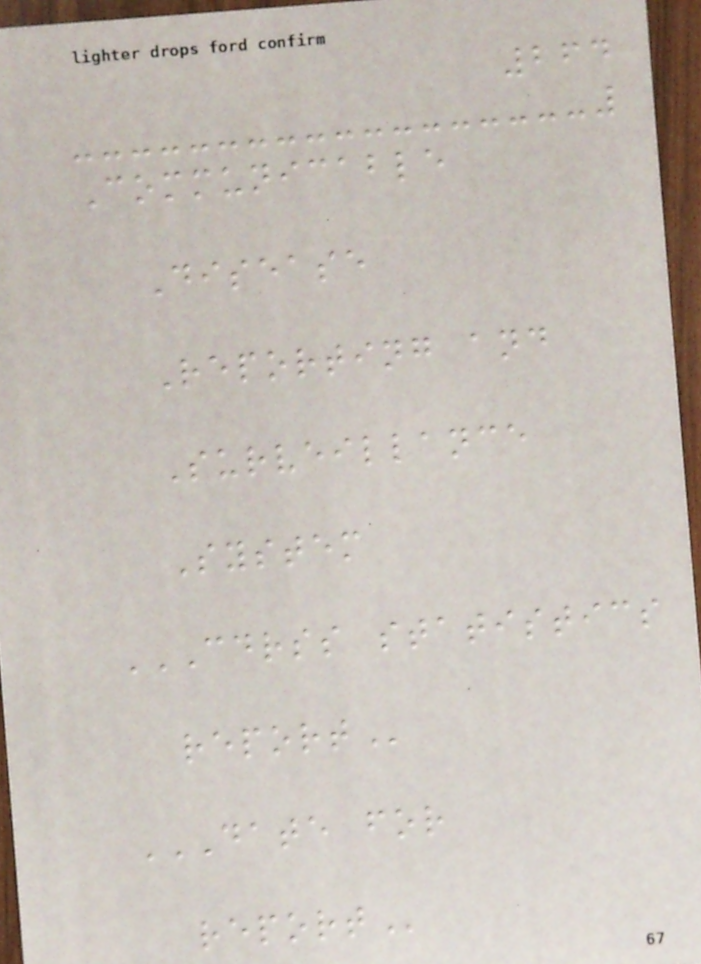264
Communicable
Disease
Reporting and
Surveillance
System
CDRSS STATISTICS
REPORT
DATE FOR
REPORT
